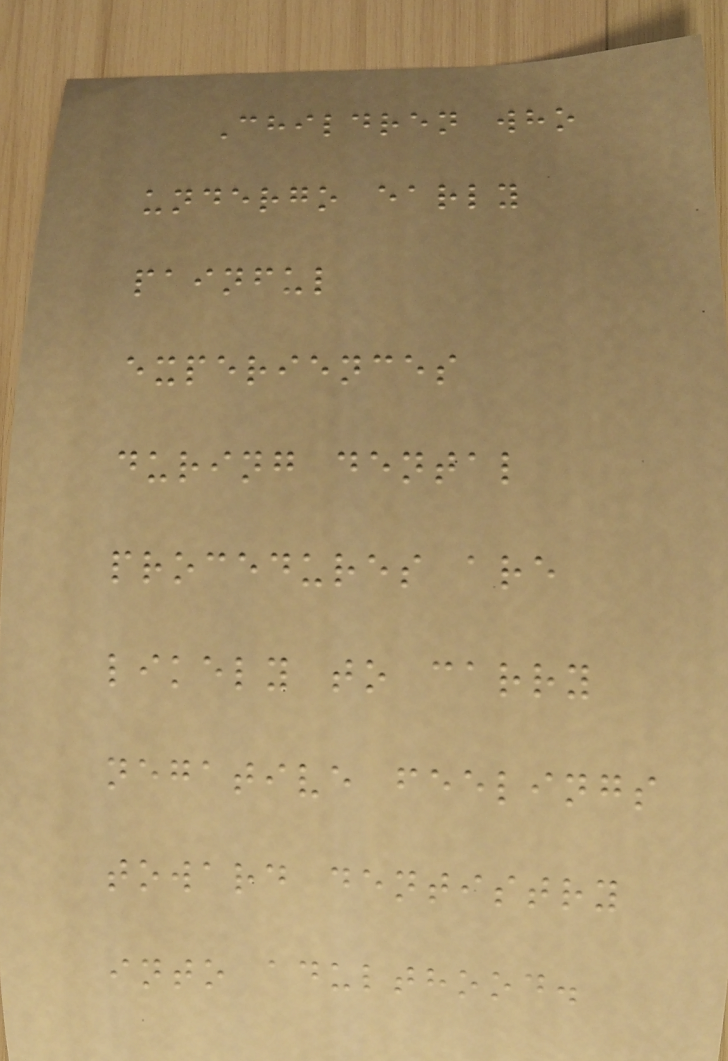Children who
undergo early
painful
experiences
during dental
procedures are
likely to carry
negative feelings
toward dentistry
into adulthood.
